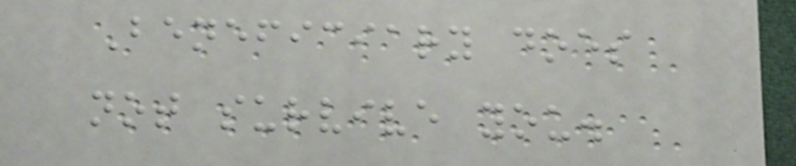Beneficiary does
not survive you.
